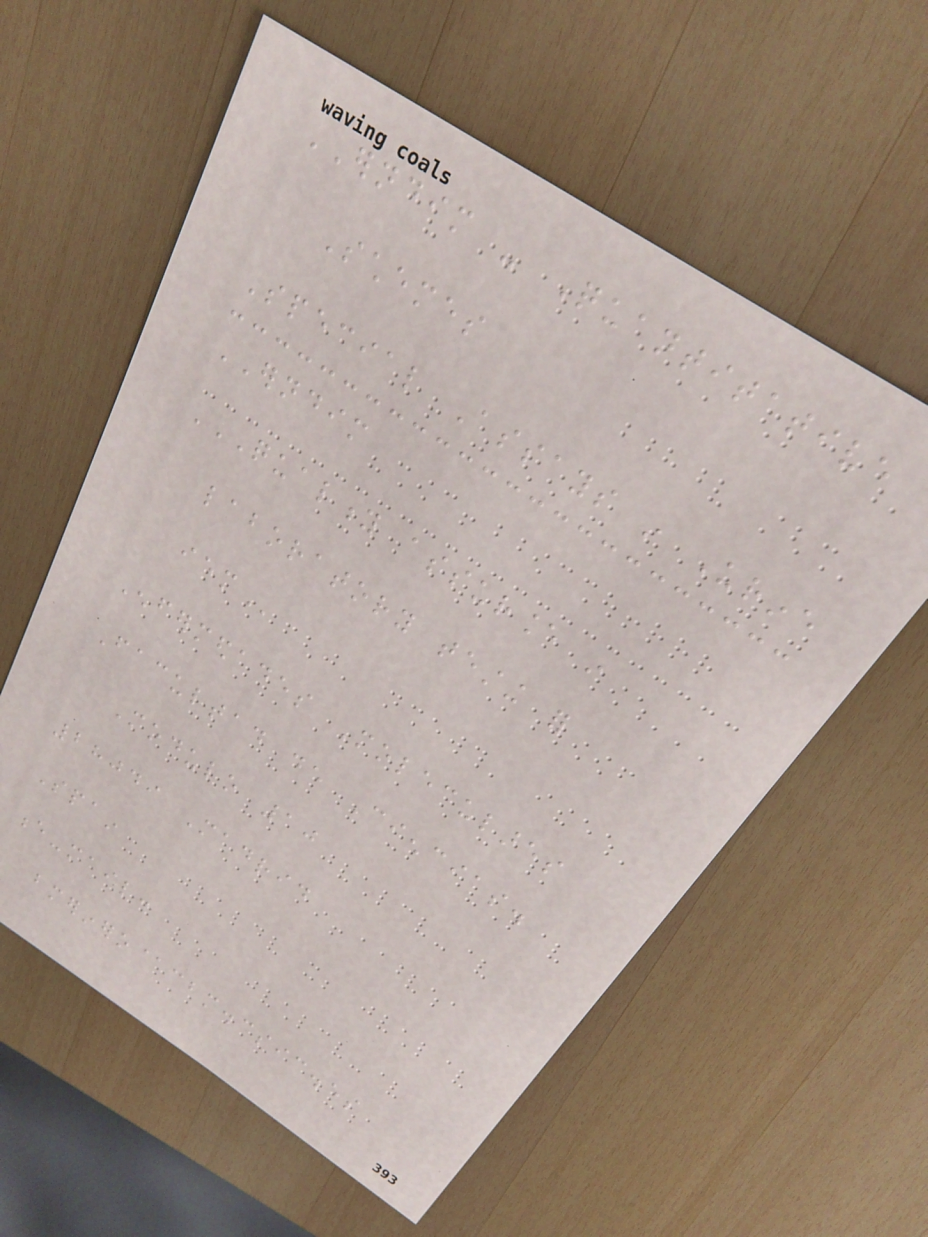ERNDIM - Quantitative
Schemes
Special Assays in Urine
ERNDIM
QUALITY ASSURANCE IN
LABORATORY TESTING FOR
IEM
Enfermedades Moleculares
Facultad de Ciencias.
Modulo 10
28049 Madrid
Spain
e-mail:
bmerinero@cbm.csic.es
